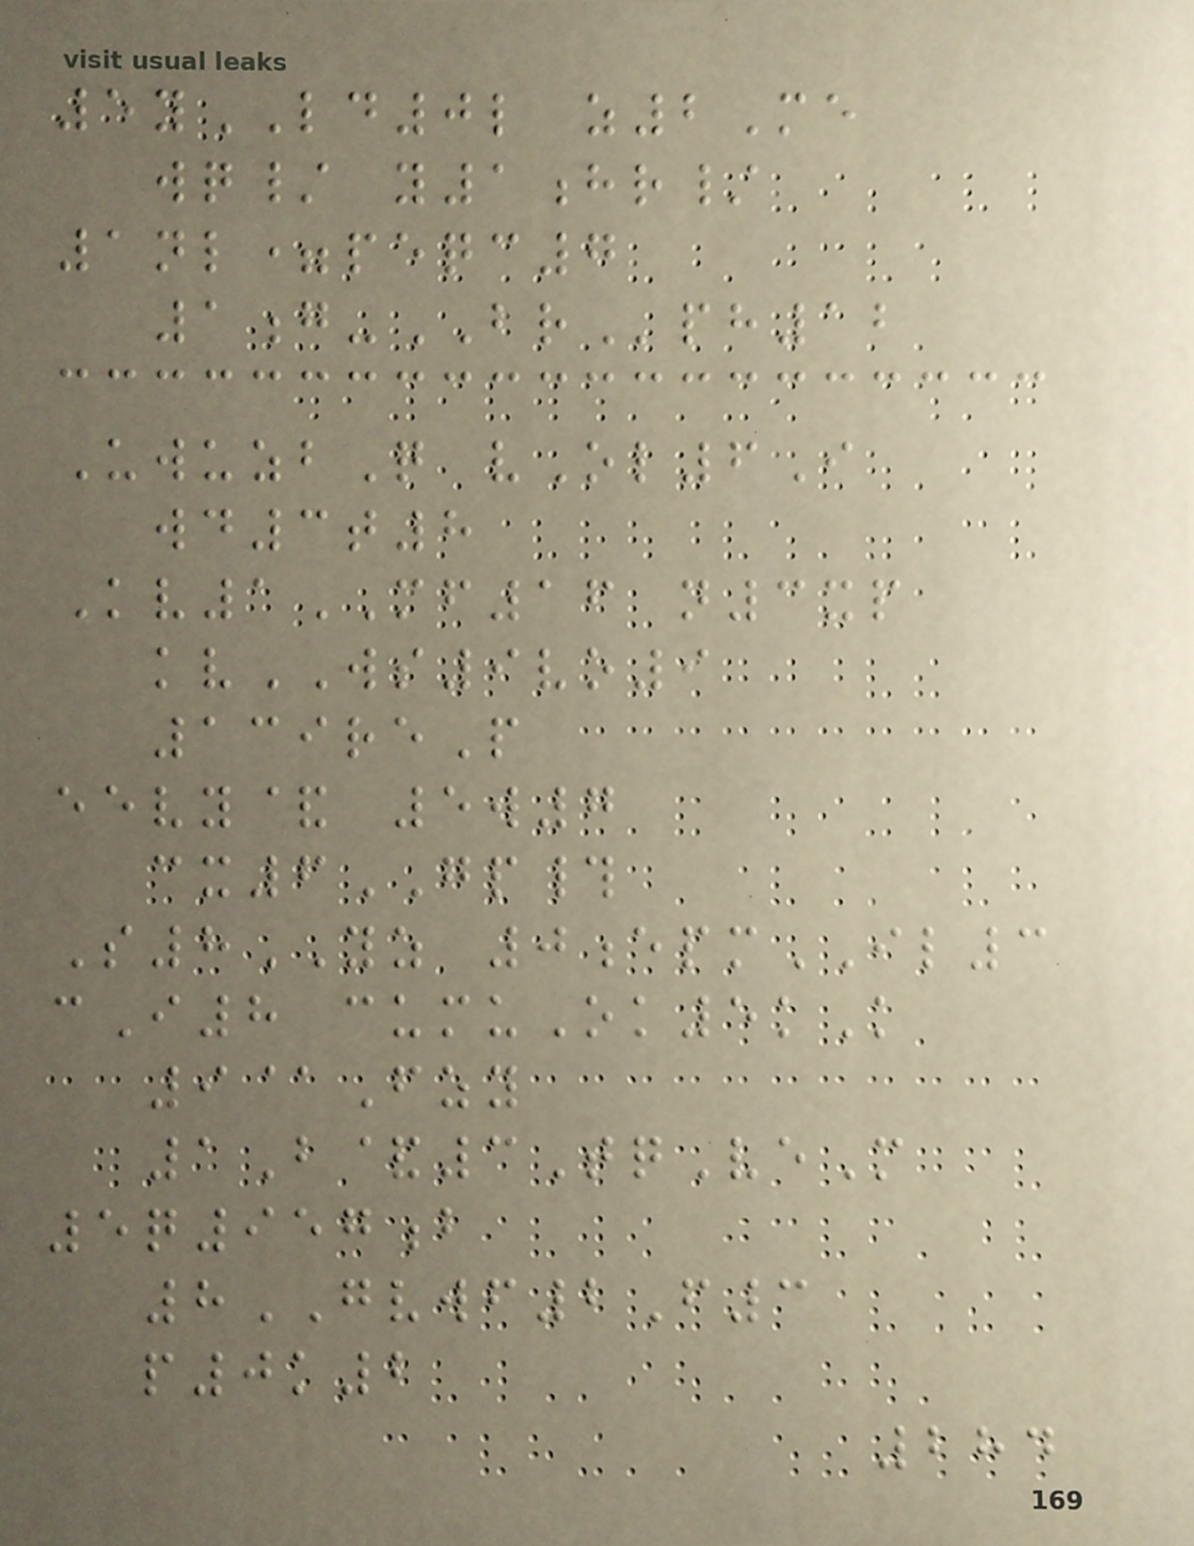5yLD0l z2Me
wq/ y1hr/
1nl=peqc7
1g-BRph12
UwuzbQ vOl6I
wd3t8
Kv1MF16 n3xp
kvWS9vo9
139reP
eevy& 5w7
cx6GP#
S8YZ 0epmIL3
cI8 cumuOk5kK
9@Fzy
1B&3TqVeM
5q957b
8GVWF2F3
p0k2
284
